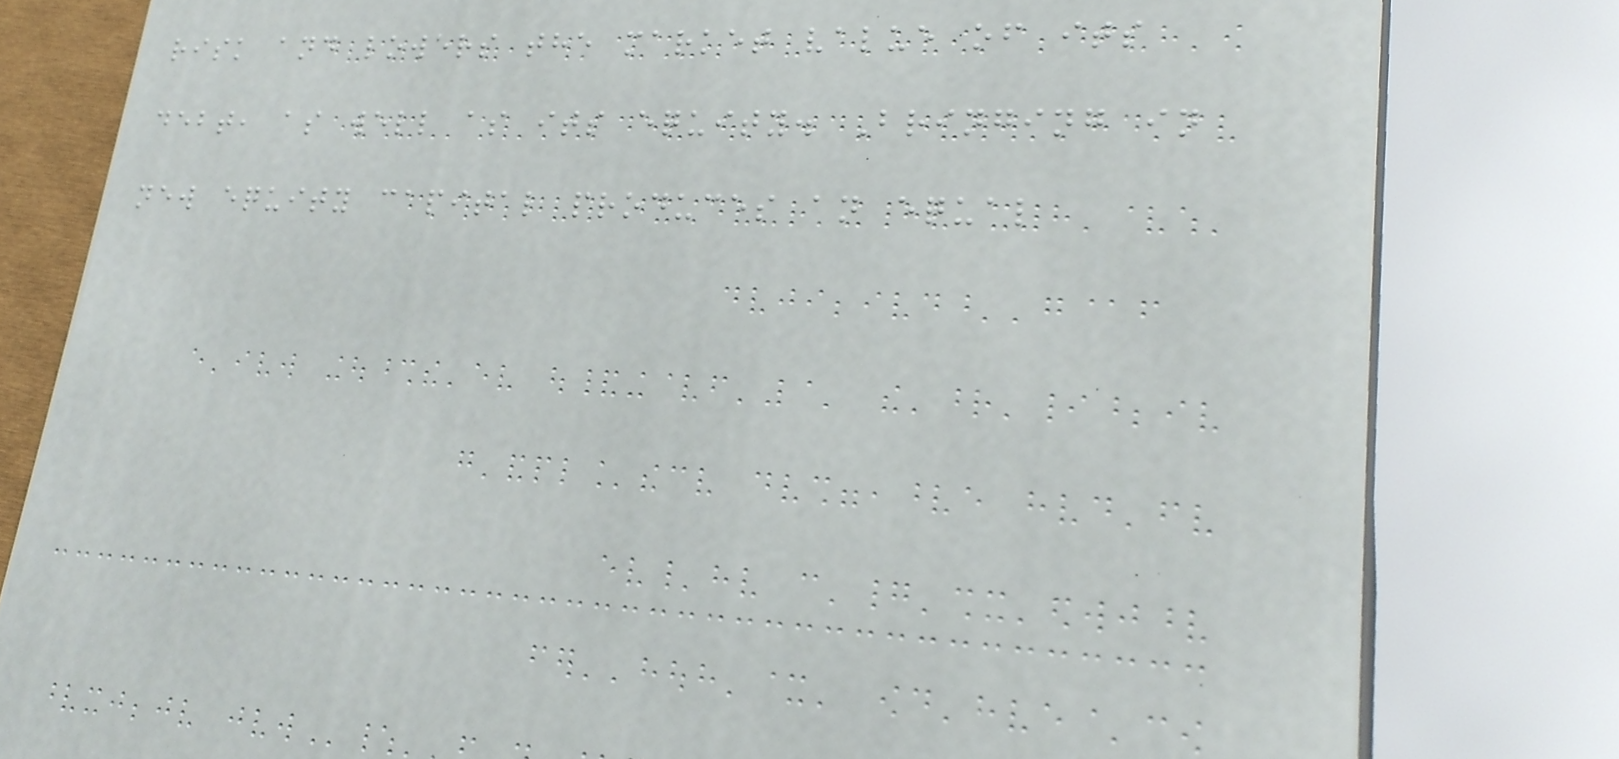risk and lowers the market value of its
debt, as well as its equity. Bringing in
new equity capital produces an equal
